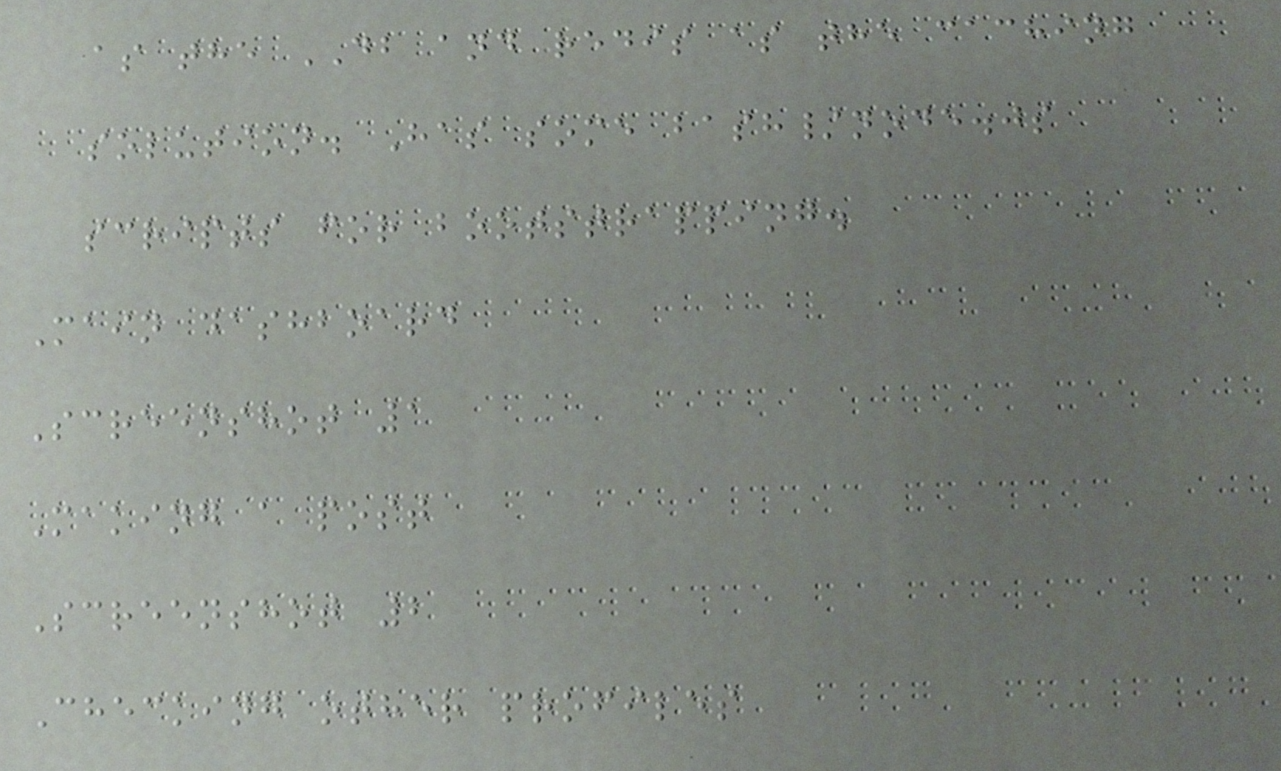as the DB and redis as the caching
solution. Has some bash/node.js
scripts for bootstrapping.
Main dashboard
Screenshot 1
Making a post
Screenshot 2
Checking other profiles
